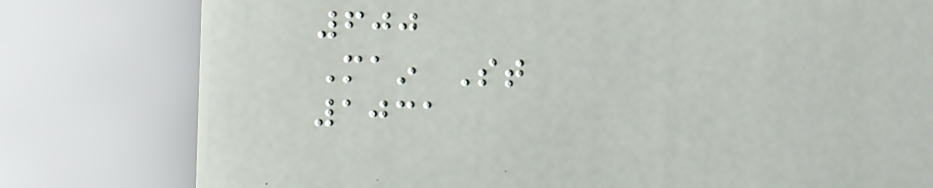600
Main St
1031
